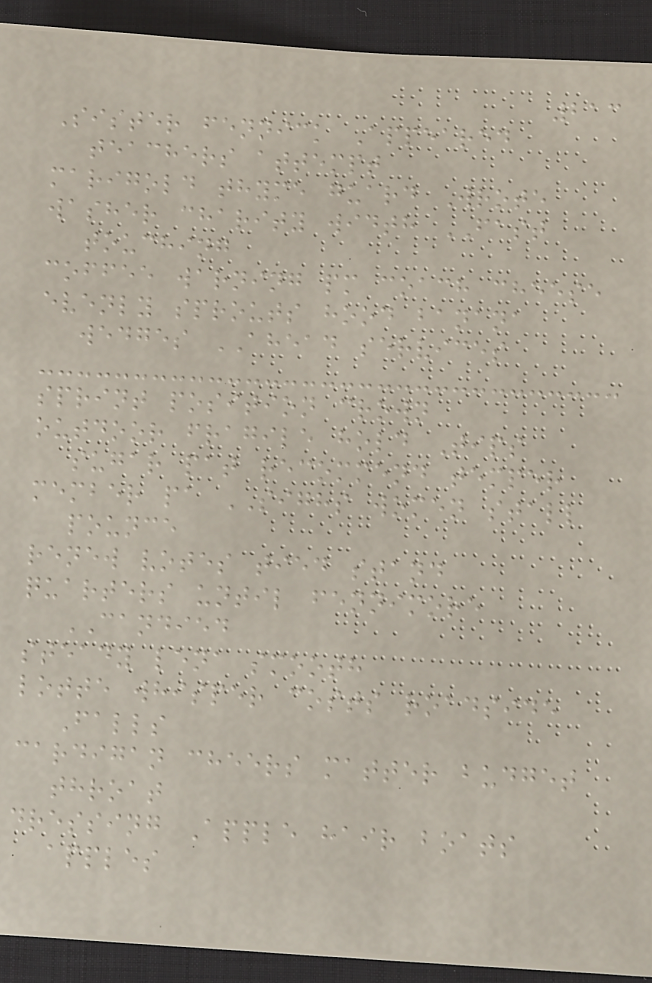213
Sister fennick Appeared
teachers attempt
marigold thyme guard Wrote
washer charity width FAST
touching
coffee warning pm coach cheese
evenly sprouts hood banana
wedges AHEAD services
sprint position crown
outdoor fragile hold Tips
sugar pat recommend temper
member pa SIGHS women stall
pounce
renew votes tied stand
quarters until fennimore
CANDIED
steady lena smooth
lotte whisper costs roadside
Falls
cardigan cheers matter budget
throat
dressing Apple hair boats
apples
